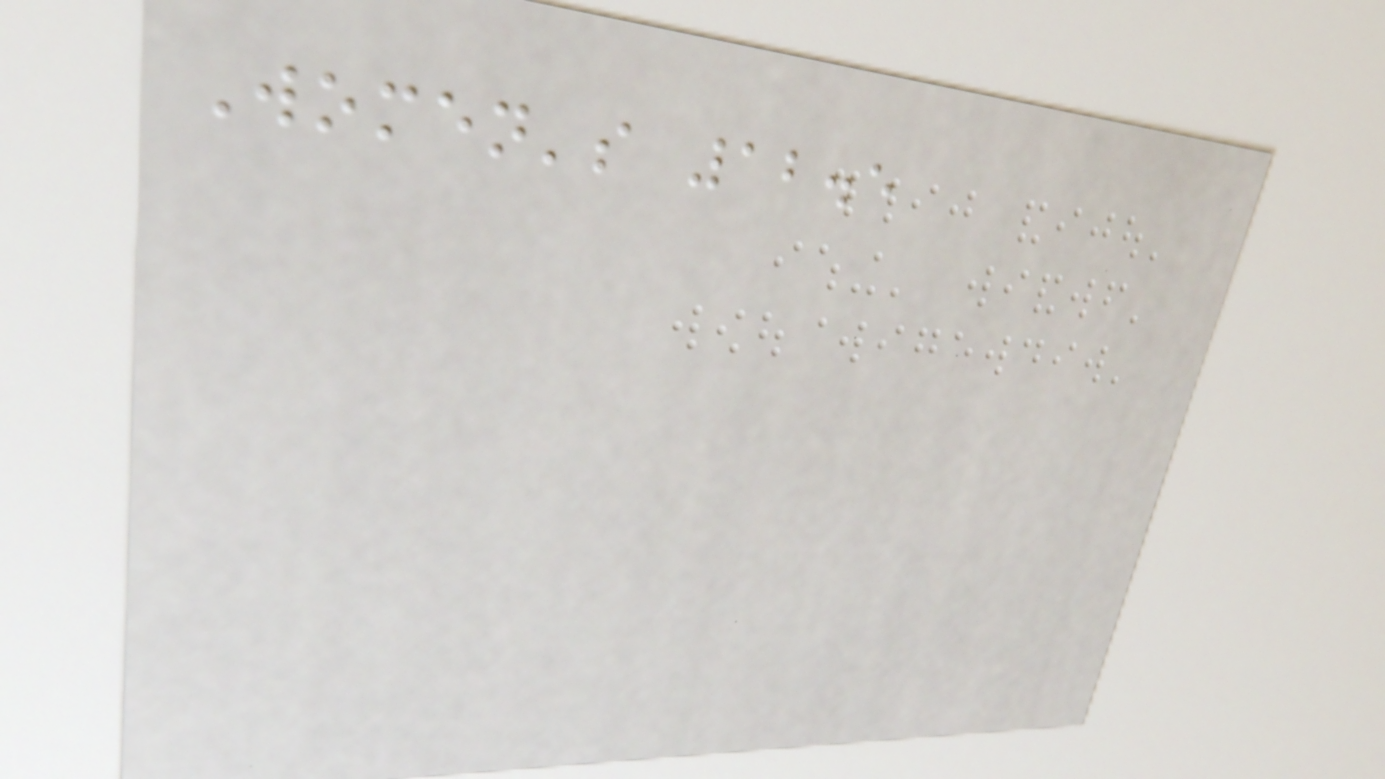Women's 12.5
